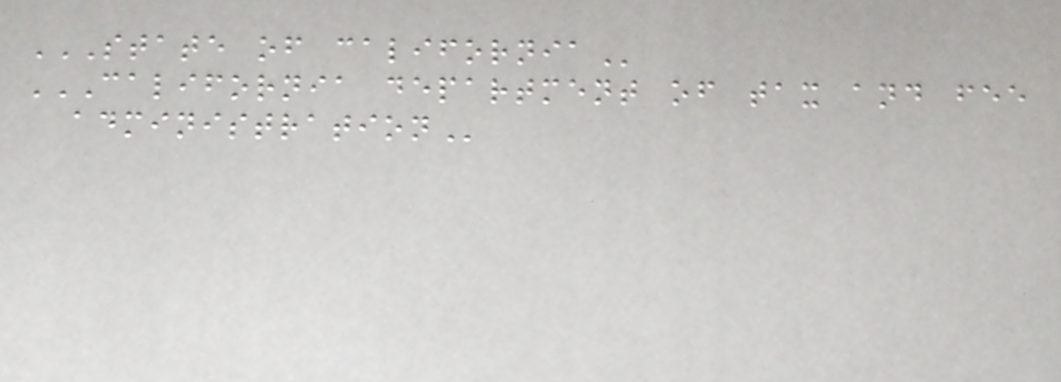STATE OF CALIFORNIA
CALIFORNIA DEPARTMENT OF TAX AND FEE
ADMINISTRATION
